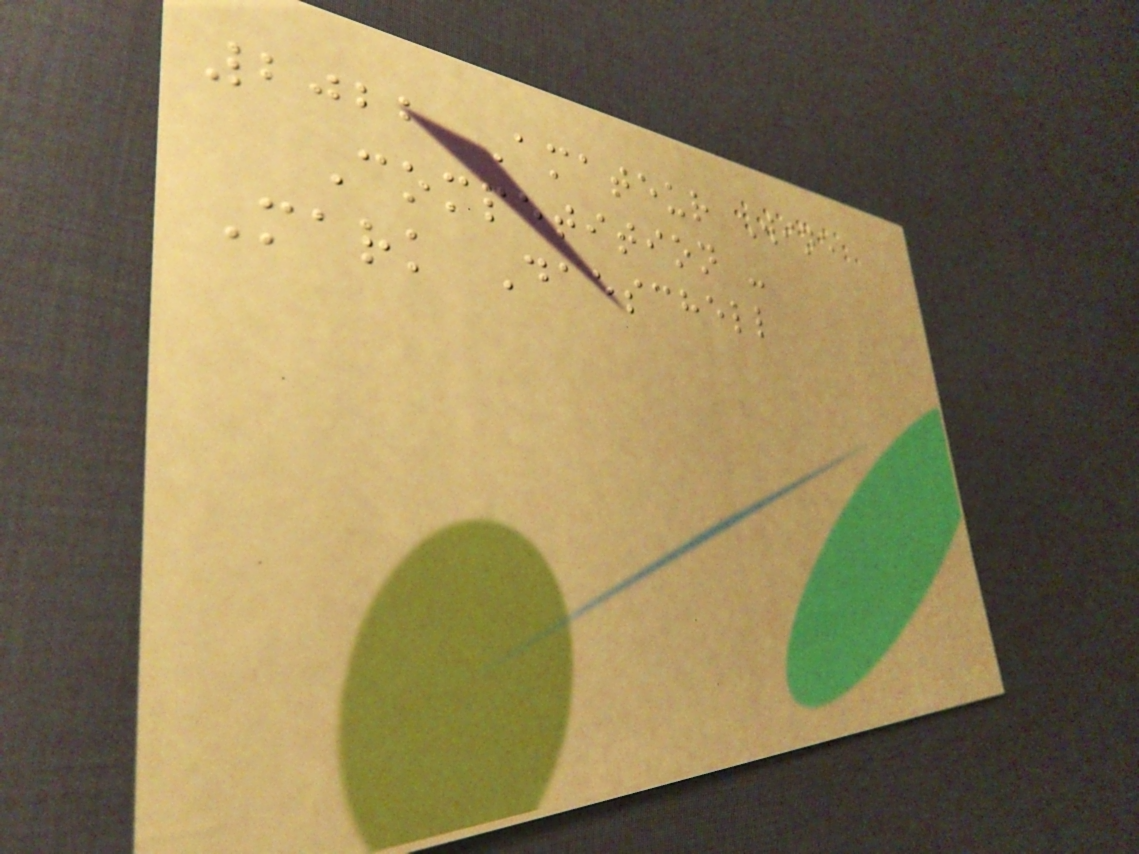2022 Amateur Wine
Competition -
Mark Daeschell
